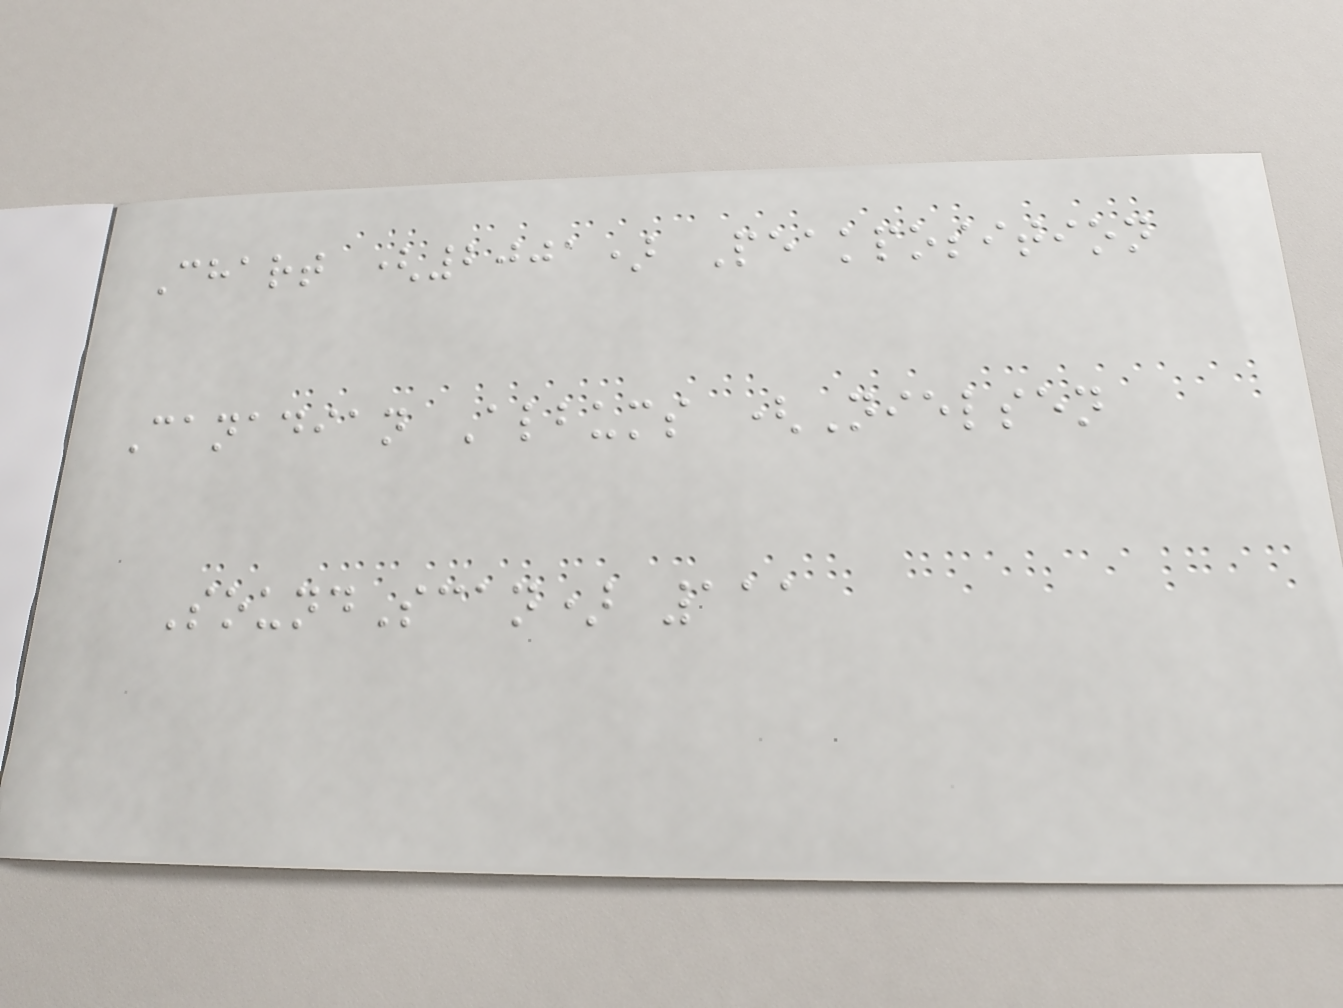Chart (2001) Peakposition
Canadian Albums (Nielsen
SoundScan) 111
